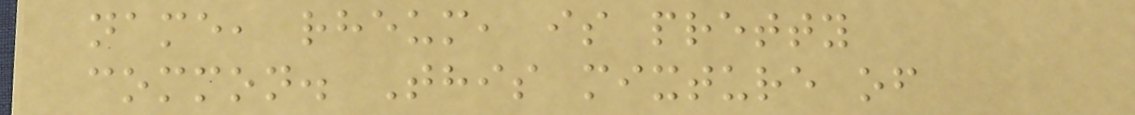name, rheum, is pretty
common. This mixture of
